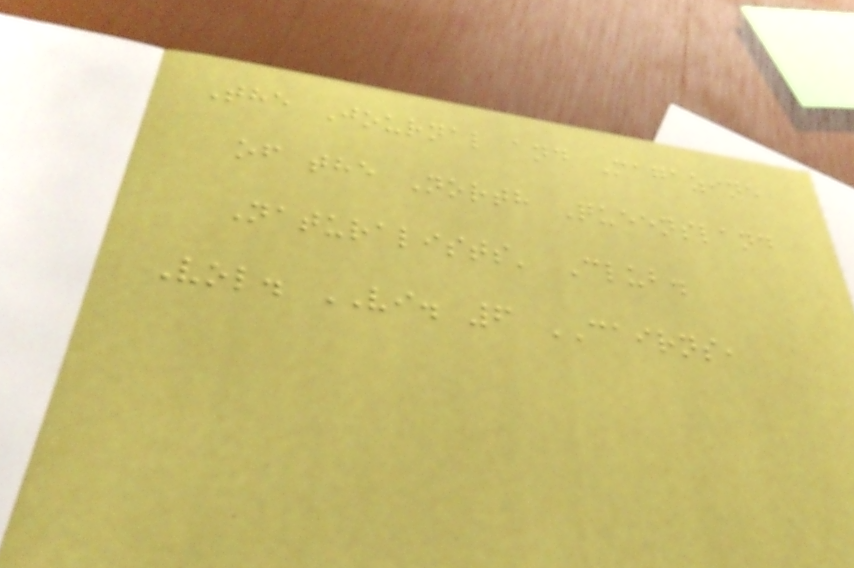The Journal and Magazine
of the North Queensland
Naturalists' Club.
Vol. VI. 6 CAIRNS,
